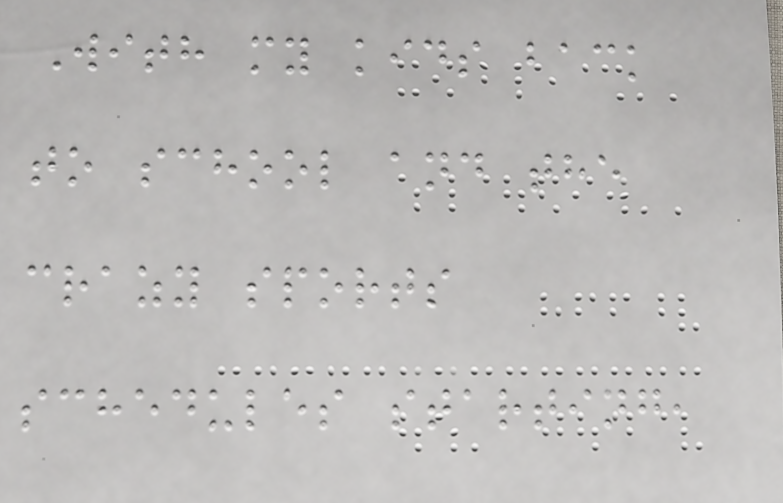With my kids back
to school and the
crazy sports
schedules starting,
